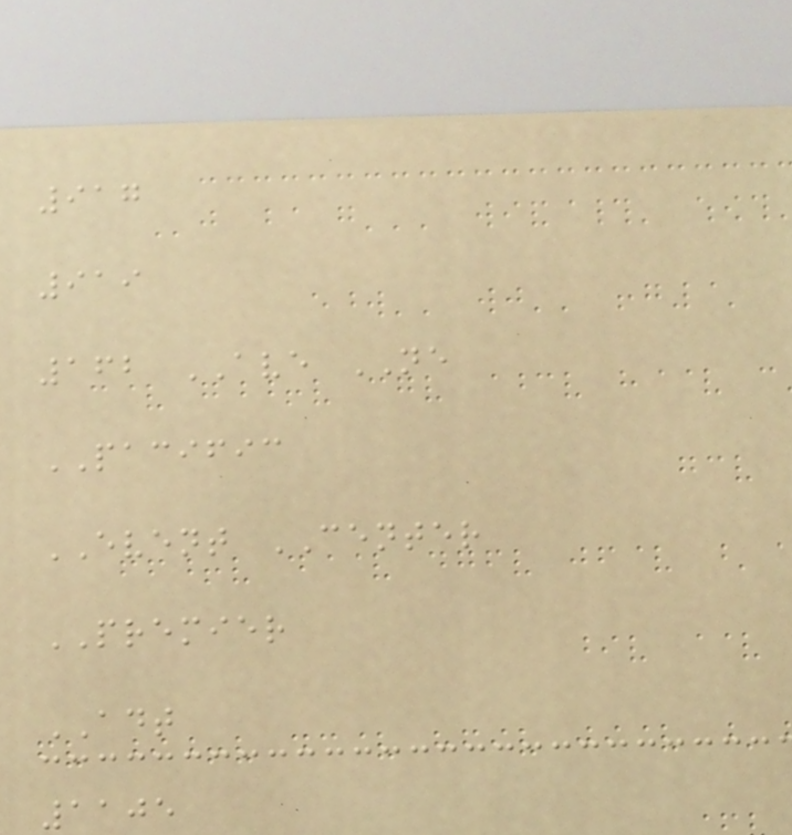917
919
162 AVE NE
PACIFIC
EVENT CENTER
PREMIER
ADT
1105
